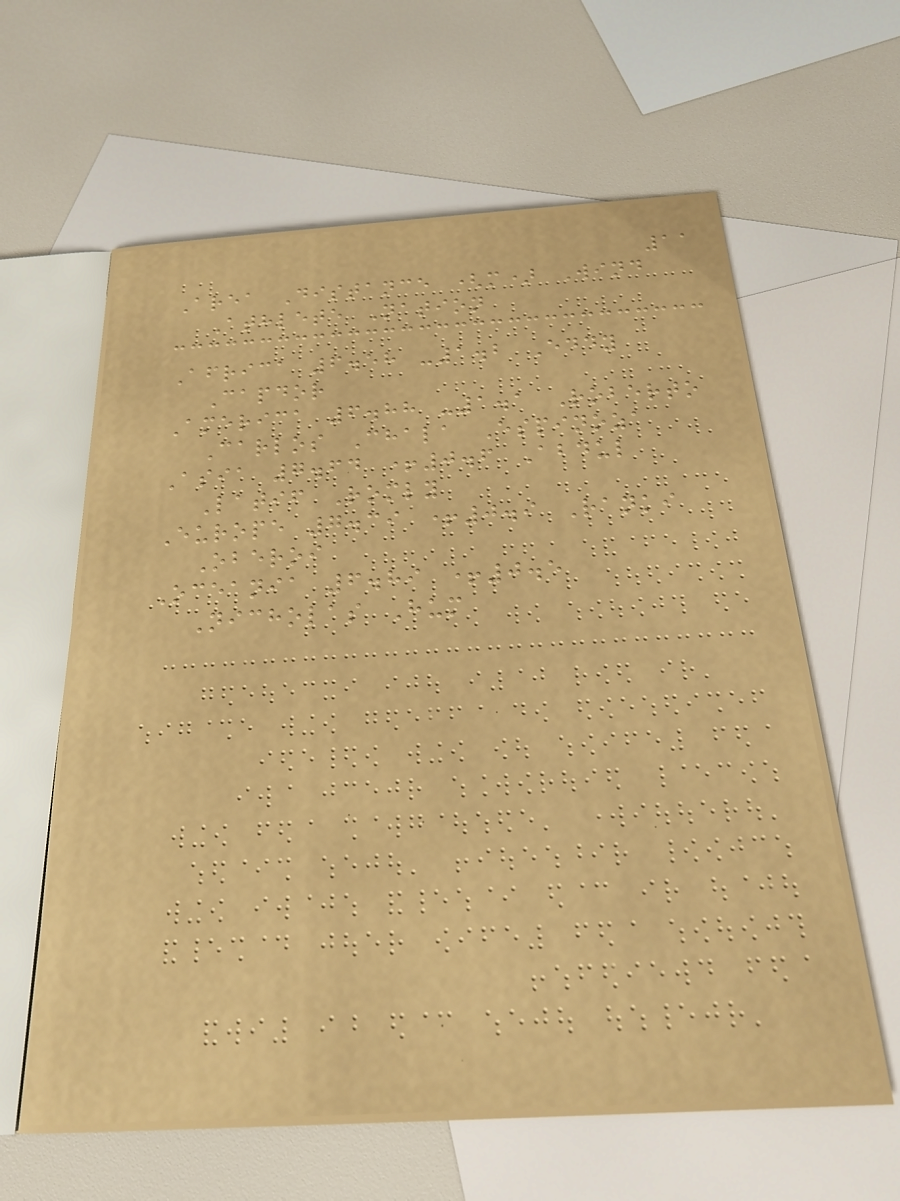11
Area Distance (m) Wind
Athlete Nation
Africa 6.58 -1.2 Eddy
Capdor
America 6.88 -1.1 Roberto
Carlos Chala Espinoza
Asia 7.64 +0.6 Abdul
Latif Romly
Europe 7.39 +0.9 Ranki
Oberoi
Oceania 6.89 +0.5
Nicholas Hum
